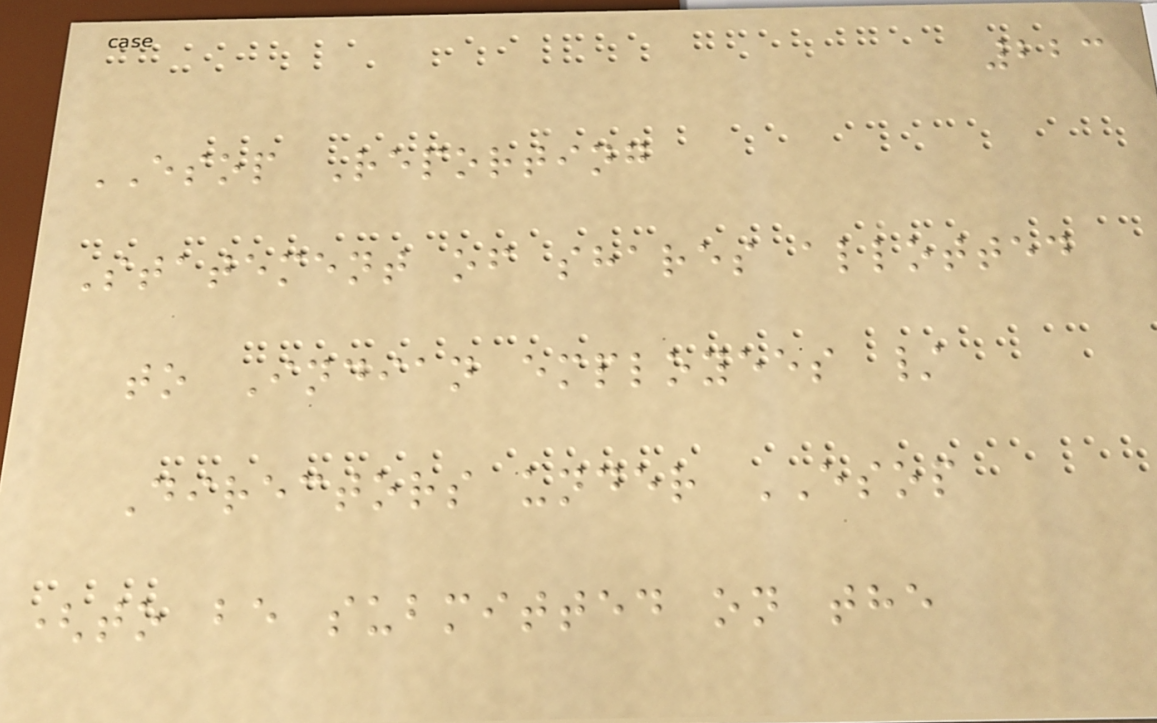223
ESOP Reporting
Statement of shares allotted
to Indian employees /
Directors under ESOP
(to be submitted on the
